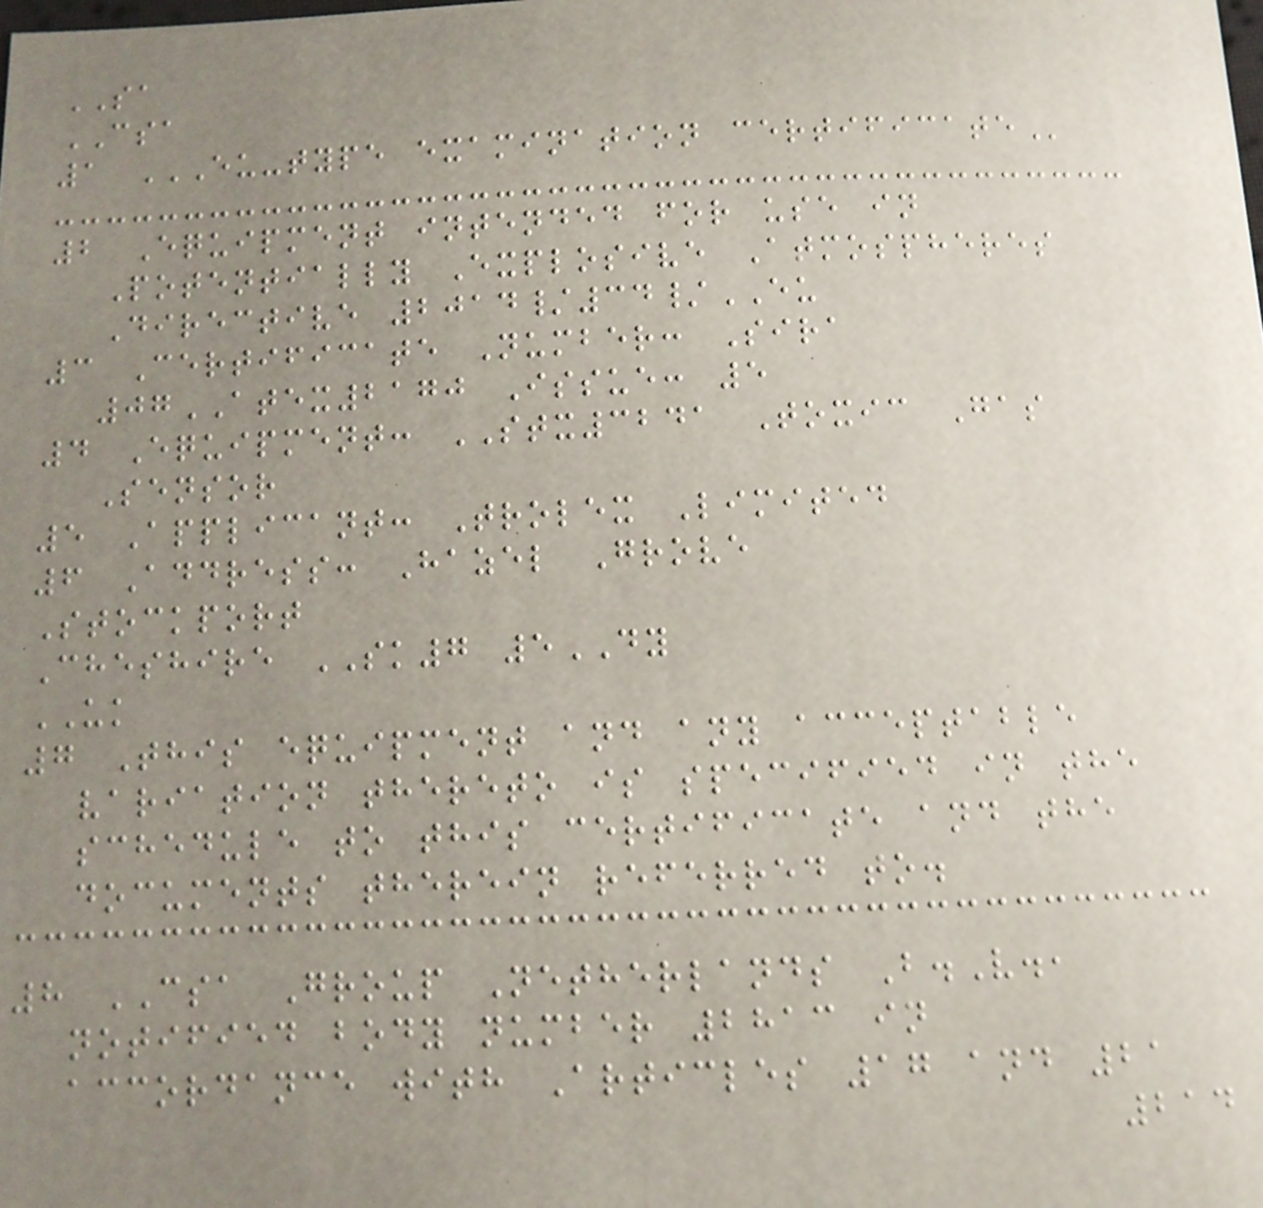SA
CSA
1 EU-TYPE EXAMINATION CERTIFICATE
2 Equipment intended for use in
Potentially Explosive Atmospheres
Directive 2014/34/EU
3 Certificate Number: Sira
07ATEX2170 Issue: 5
4 Equipment: STX3241 Toxic Gas
Sensor
5 Applicant: Trolex Limited
6 Address: Hazel Grove
Stockport
Cheshire SK7 5DY
UK
7 This equipment and any acceptable
variation thereto is specified in the
schedule to this certificate and the
documents therein referred to.
8 CSA Group Netherlands B.V.,
notified body number 2813 in
accordance with Articles 17 and 21
214
